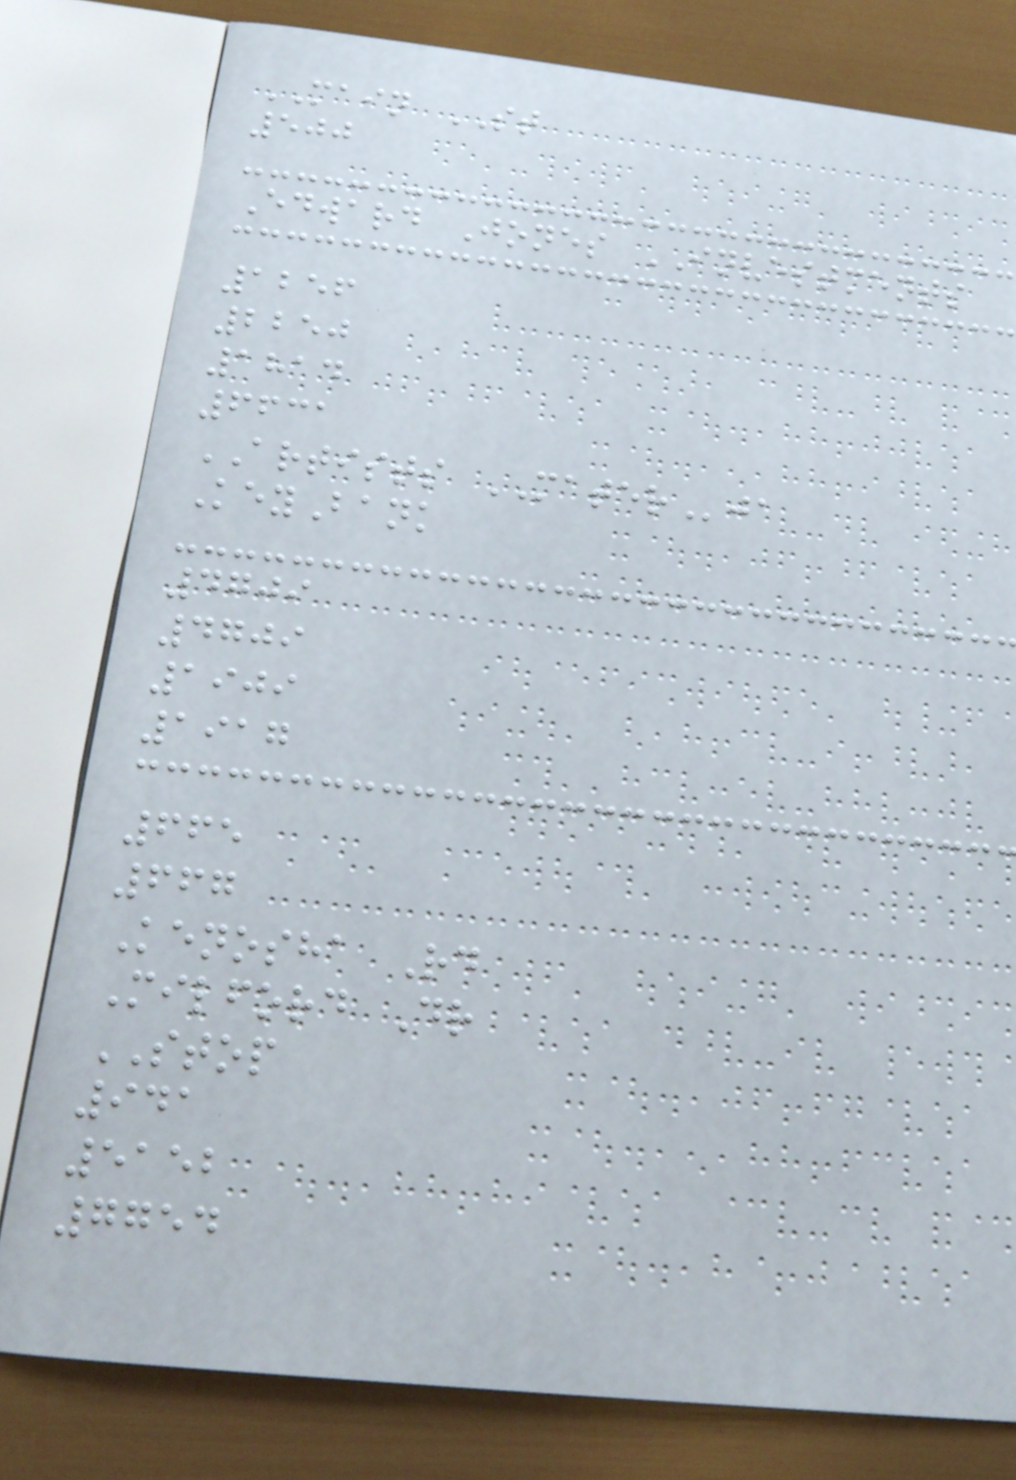MAIN ST
500
Edward Jones INVESTMENTS
1256
2250
1814
6631
ARTISTS MATERja
KeyBank
4709
4709
1909
1917
665
667
Kenosha Rd
Milford Dr
STOP
941
5152
7754
